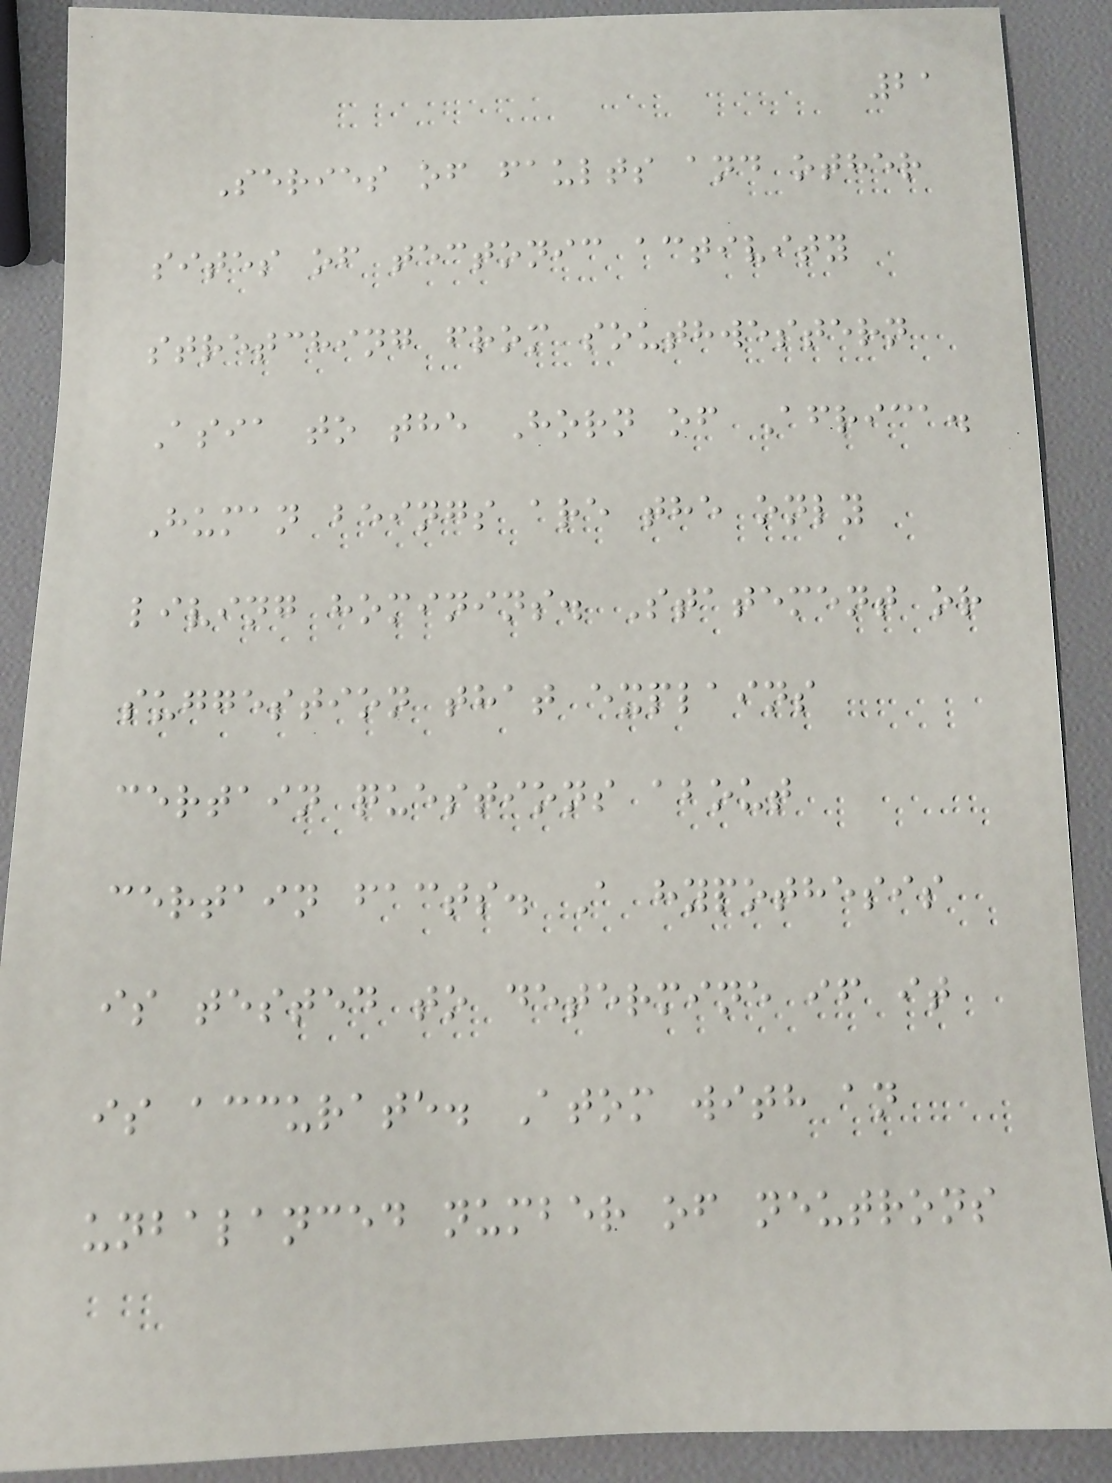21
Series of faults and other
sites of tectonic activity
stretching from southwestern
Asia to the Horn of Africa.
Human beings are the only
living hominins. Statement or
suggestion that explains
certain questions about
certain facts. A hypothesis
is tested to determine if it
is accurate. Atom with an
unbalanced number of neutrons
